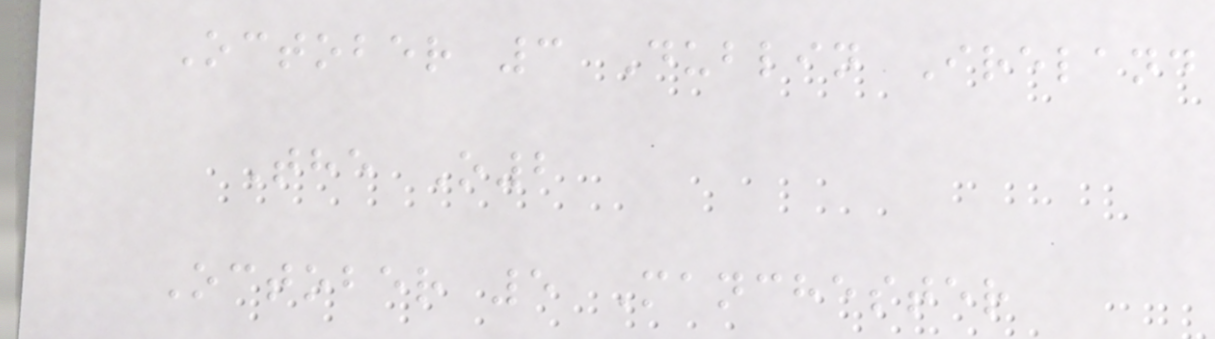October 3 Dublin Ireland
The O2
October 5 Manchester
